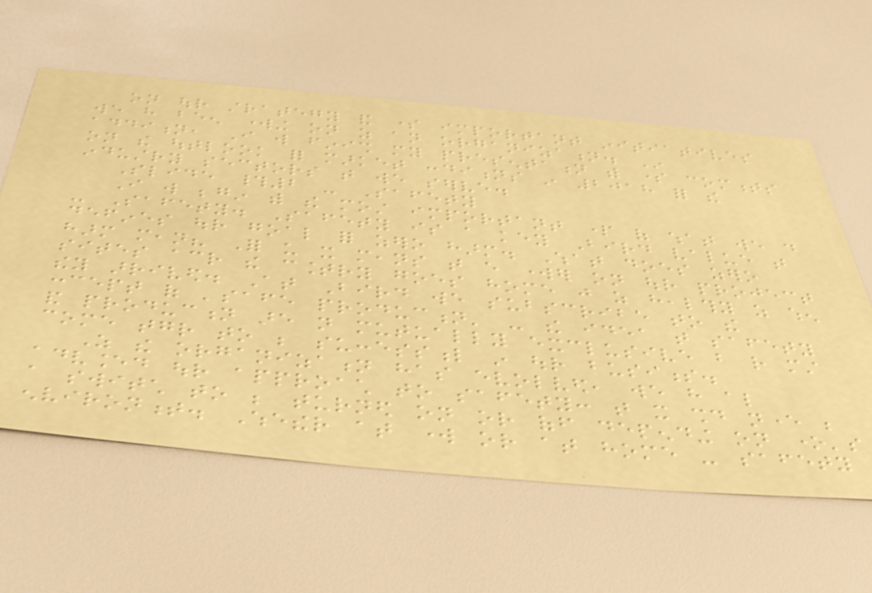on our strategy and some important initiatives
we have been working on as an organization. In
addition, I will finish my presentation with some comments
on the outlook for market conditions in 2018 for the
industry sectors that we serve.
Slide #2 - Safety
I will begin with the most important part of what we do
- Safety. Safety is a key Bird value that
defines our goal for zero harm. What does zero
harm mean? For us it means that every worker on our project
sites across the country goes home just as healthy as when
they arrived. At Bird we subscribe to the
concept of 'safe production' - the idea that safety
and production are not mutually exclusive but rather must
come together to be successful in our business.
As the organization has evolved, we have also
advanced our approach to safety: that it should never be
a switch to be turned on or off depending on one's
environment. Whether at work or at home - safety
